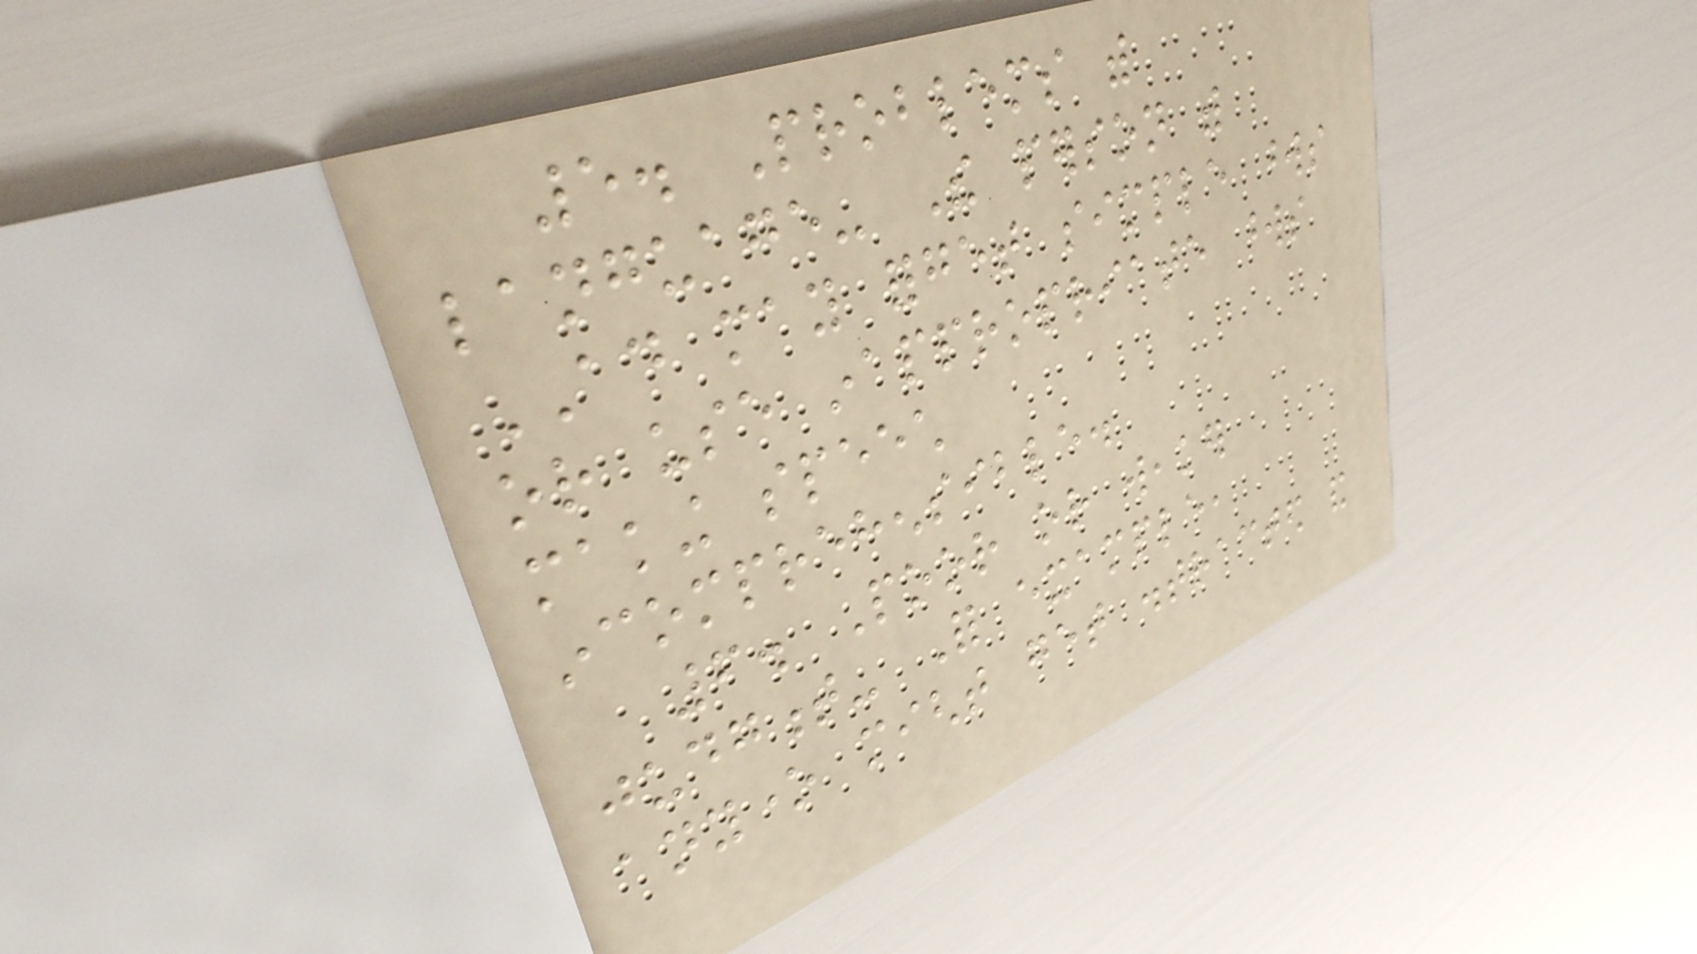5. Problems with
language- The person with
AD may forget simple words
or use inappropriate words
making speech
incomprehensible.
6. Poor or weaker
judgment- For example,
anyone might get distracted and
